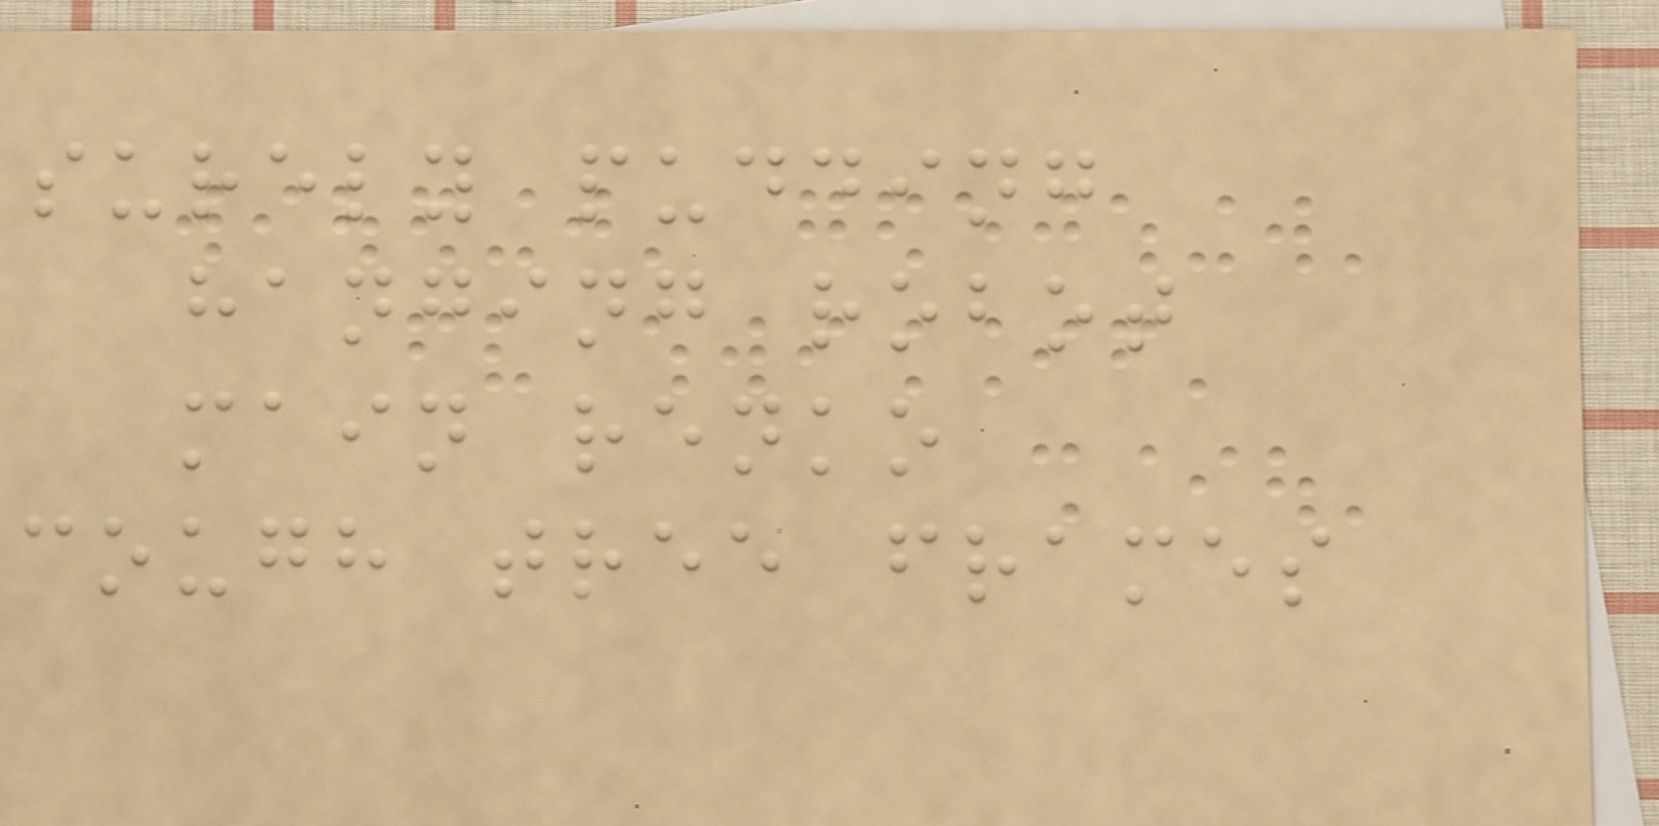surely pudding
hanging robot
main renko
cough tree frames
